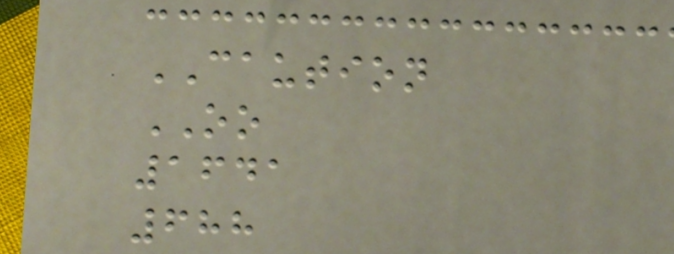CAUTION
OO
1641
688
